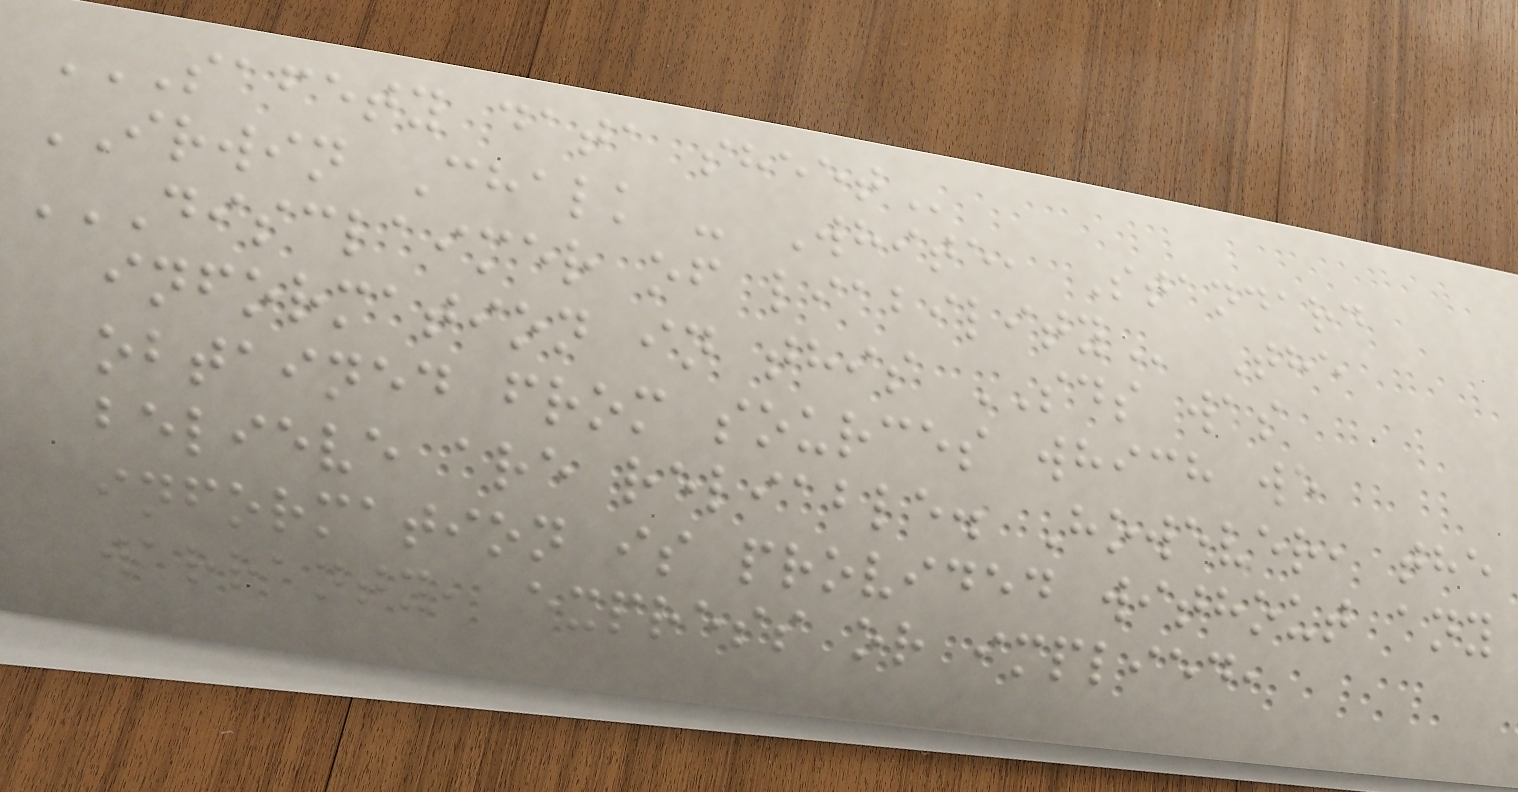SAFETY DATA SHEET
IRWIN Chalk - White, Standard
DISCLAIMER OF LIABILITY The
information in this SDS was
obtained from sources which we
believe are reliable. However, the
information is provided without any
warranty, express or implied,
